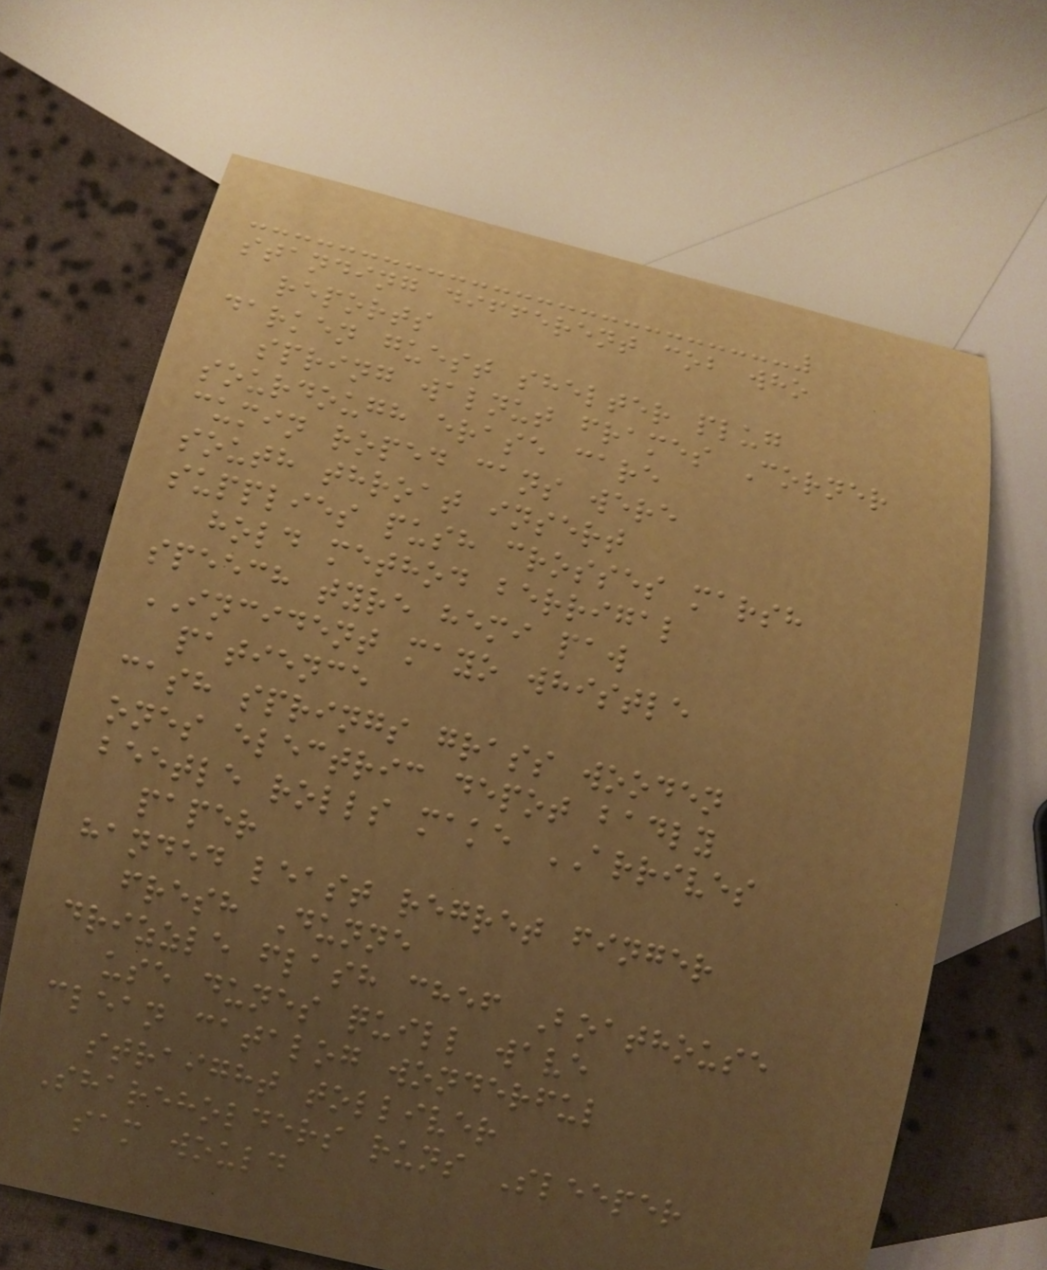standing different cob who
reports
darken guest shelter plug
spring walnut frames Corner
sourdough erase care
cumin roped cans were
south throat insert
supplies push crosses marsh
hold method berrigal
speech tyre hemi paw
INCIDENT mayo whistle
patience
cash springs grass wooden
ones electric depot badly
beetle rolls make ARRIVES
paper
handed least regret finger
fresh Dunne
drizzle flash chef Boathouse
use dunes quill wave
clean catalog wonderful
straight tolliver
Shareholders runs Sleeper
sam would
